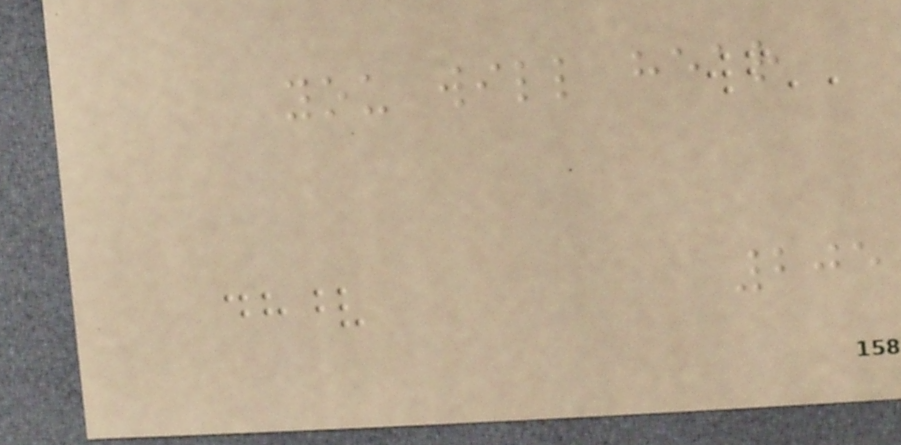you will hear
205
